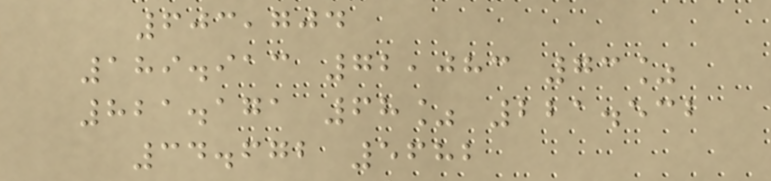603,704
189.913 72,083 73%
821.171 68% 221.532
34.672 5682
